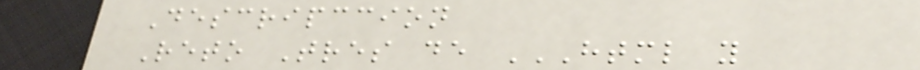Descripccion
Reto Tres de HTML Y
